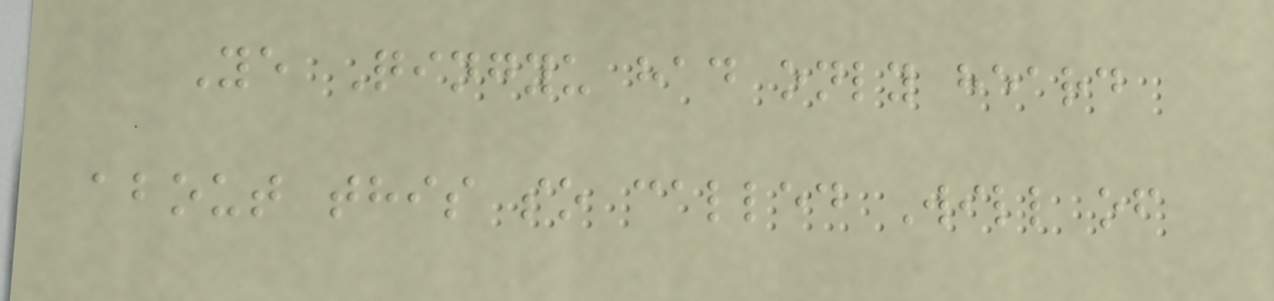Ye Qingyu had only heard
about this so called Will of
